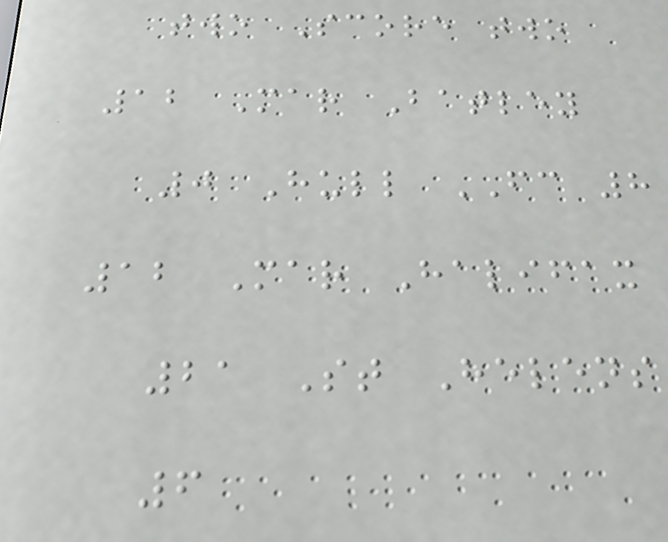two Score two
12 Mar Batley
0 Hull FC 8
12 Mar Halifax
21 St Helens
6
